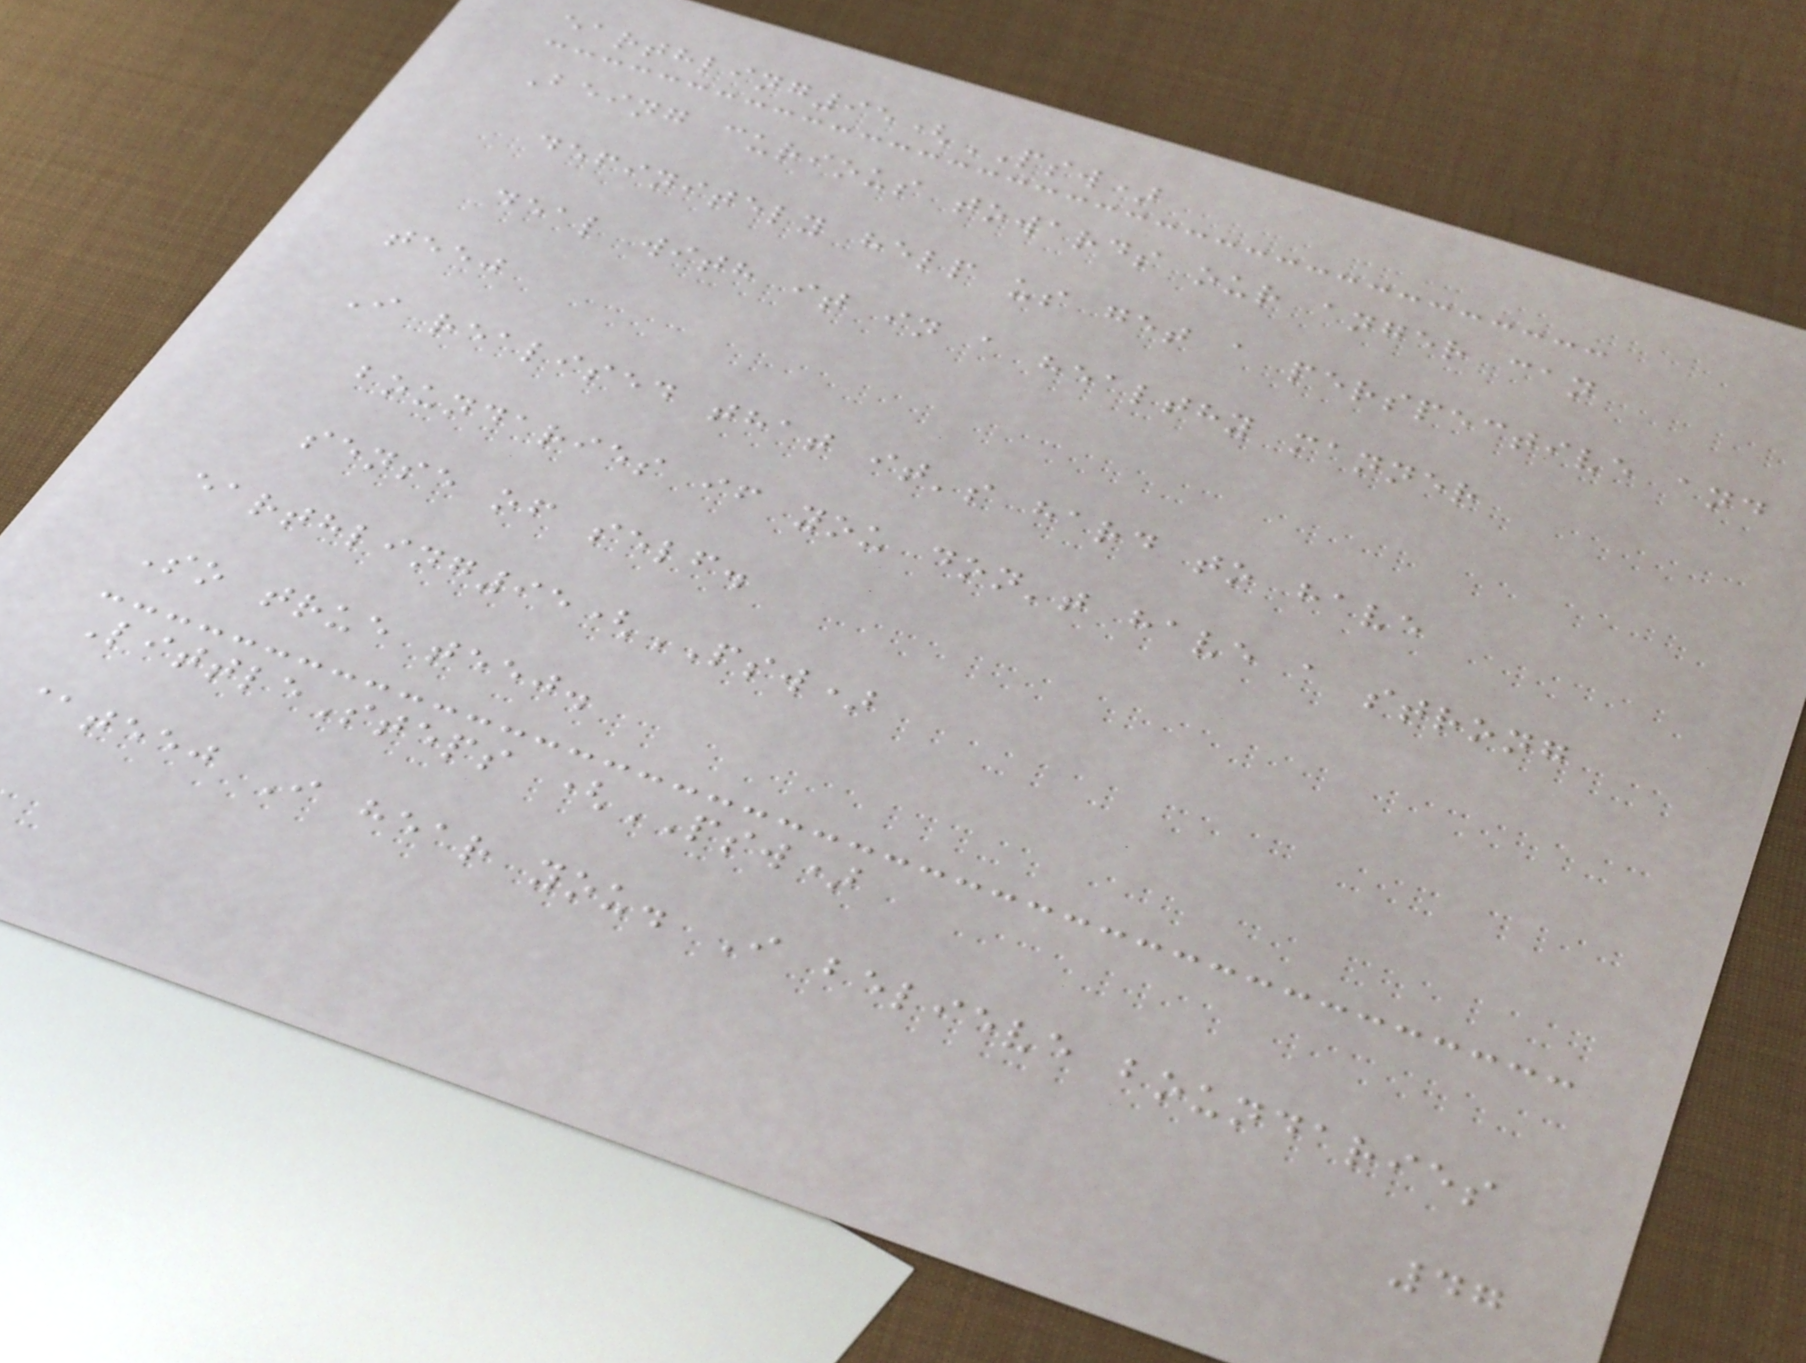earthling95(PSW)
Being curious towards our anger can
definitely help us get a perspective and
deal with it in a healthy manner
teej
I realised that it's hard to have
boundaries if you don't have a strong
sense of self.
earthling95(PSW)
So true teej.
LittleSteps (PSW)
@teej I hear you. I believe boundaries
47
